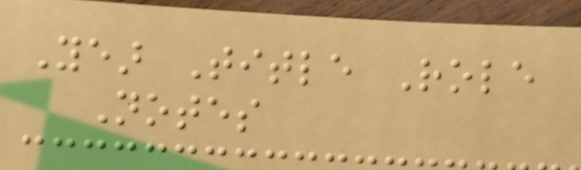Year Title Role
Notes
